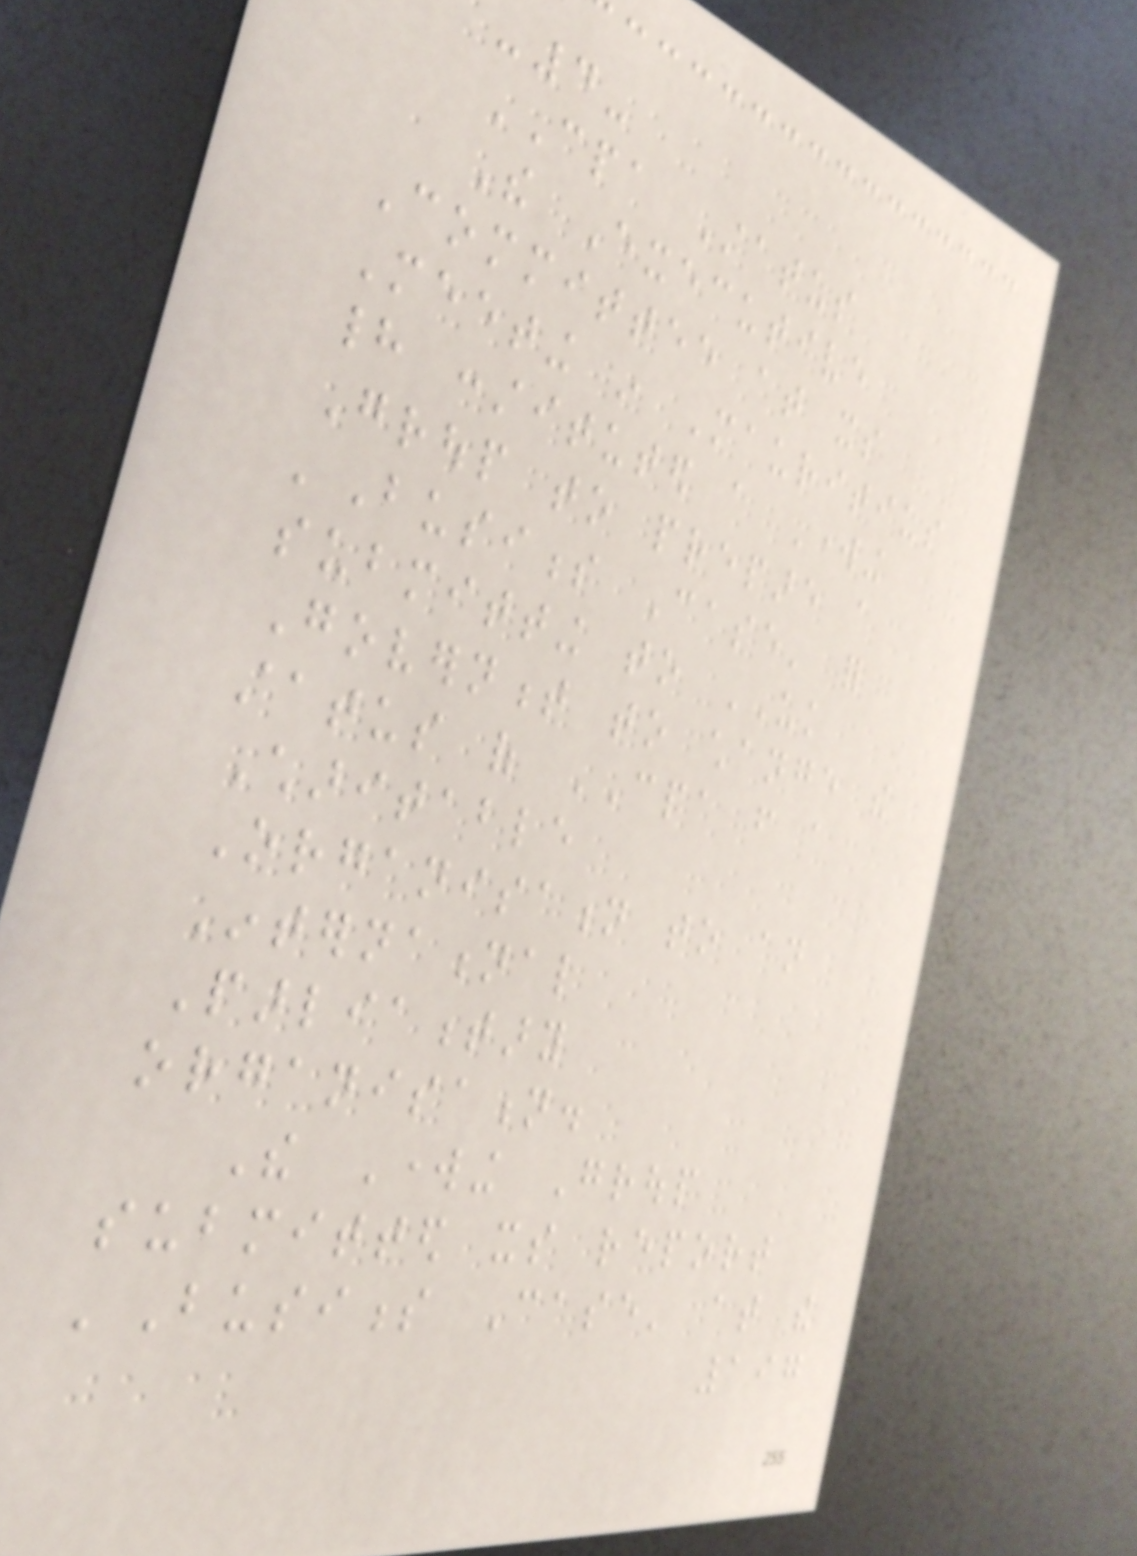-4-
CPA Status
The Executive
Committee at its
Meeting in Mauritius
had constituted a Working
Group to prepare a
'Business Case' for
submitting to UK
Government to change the
status of CPA from a
Charitable
Organisation to an
International
Parliamentary
organisation.
The Working Group
submitted its report
'Business Case' at the
197
